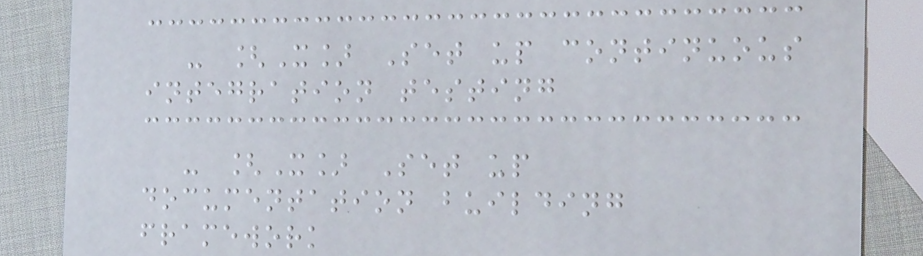- [X] Set up continuous
integration testing
- [X] Set up
documentation building
framework
